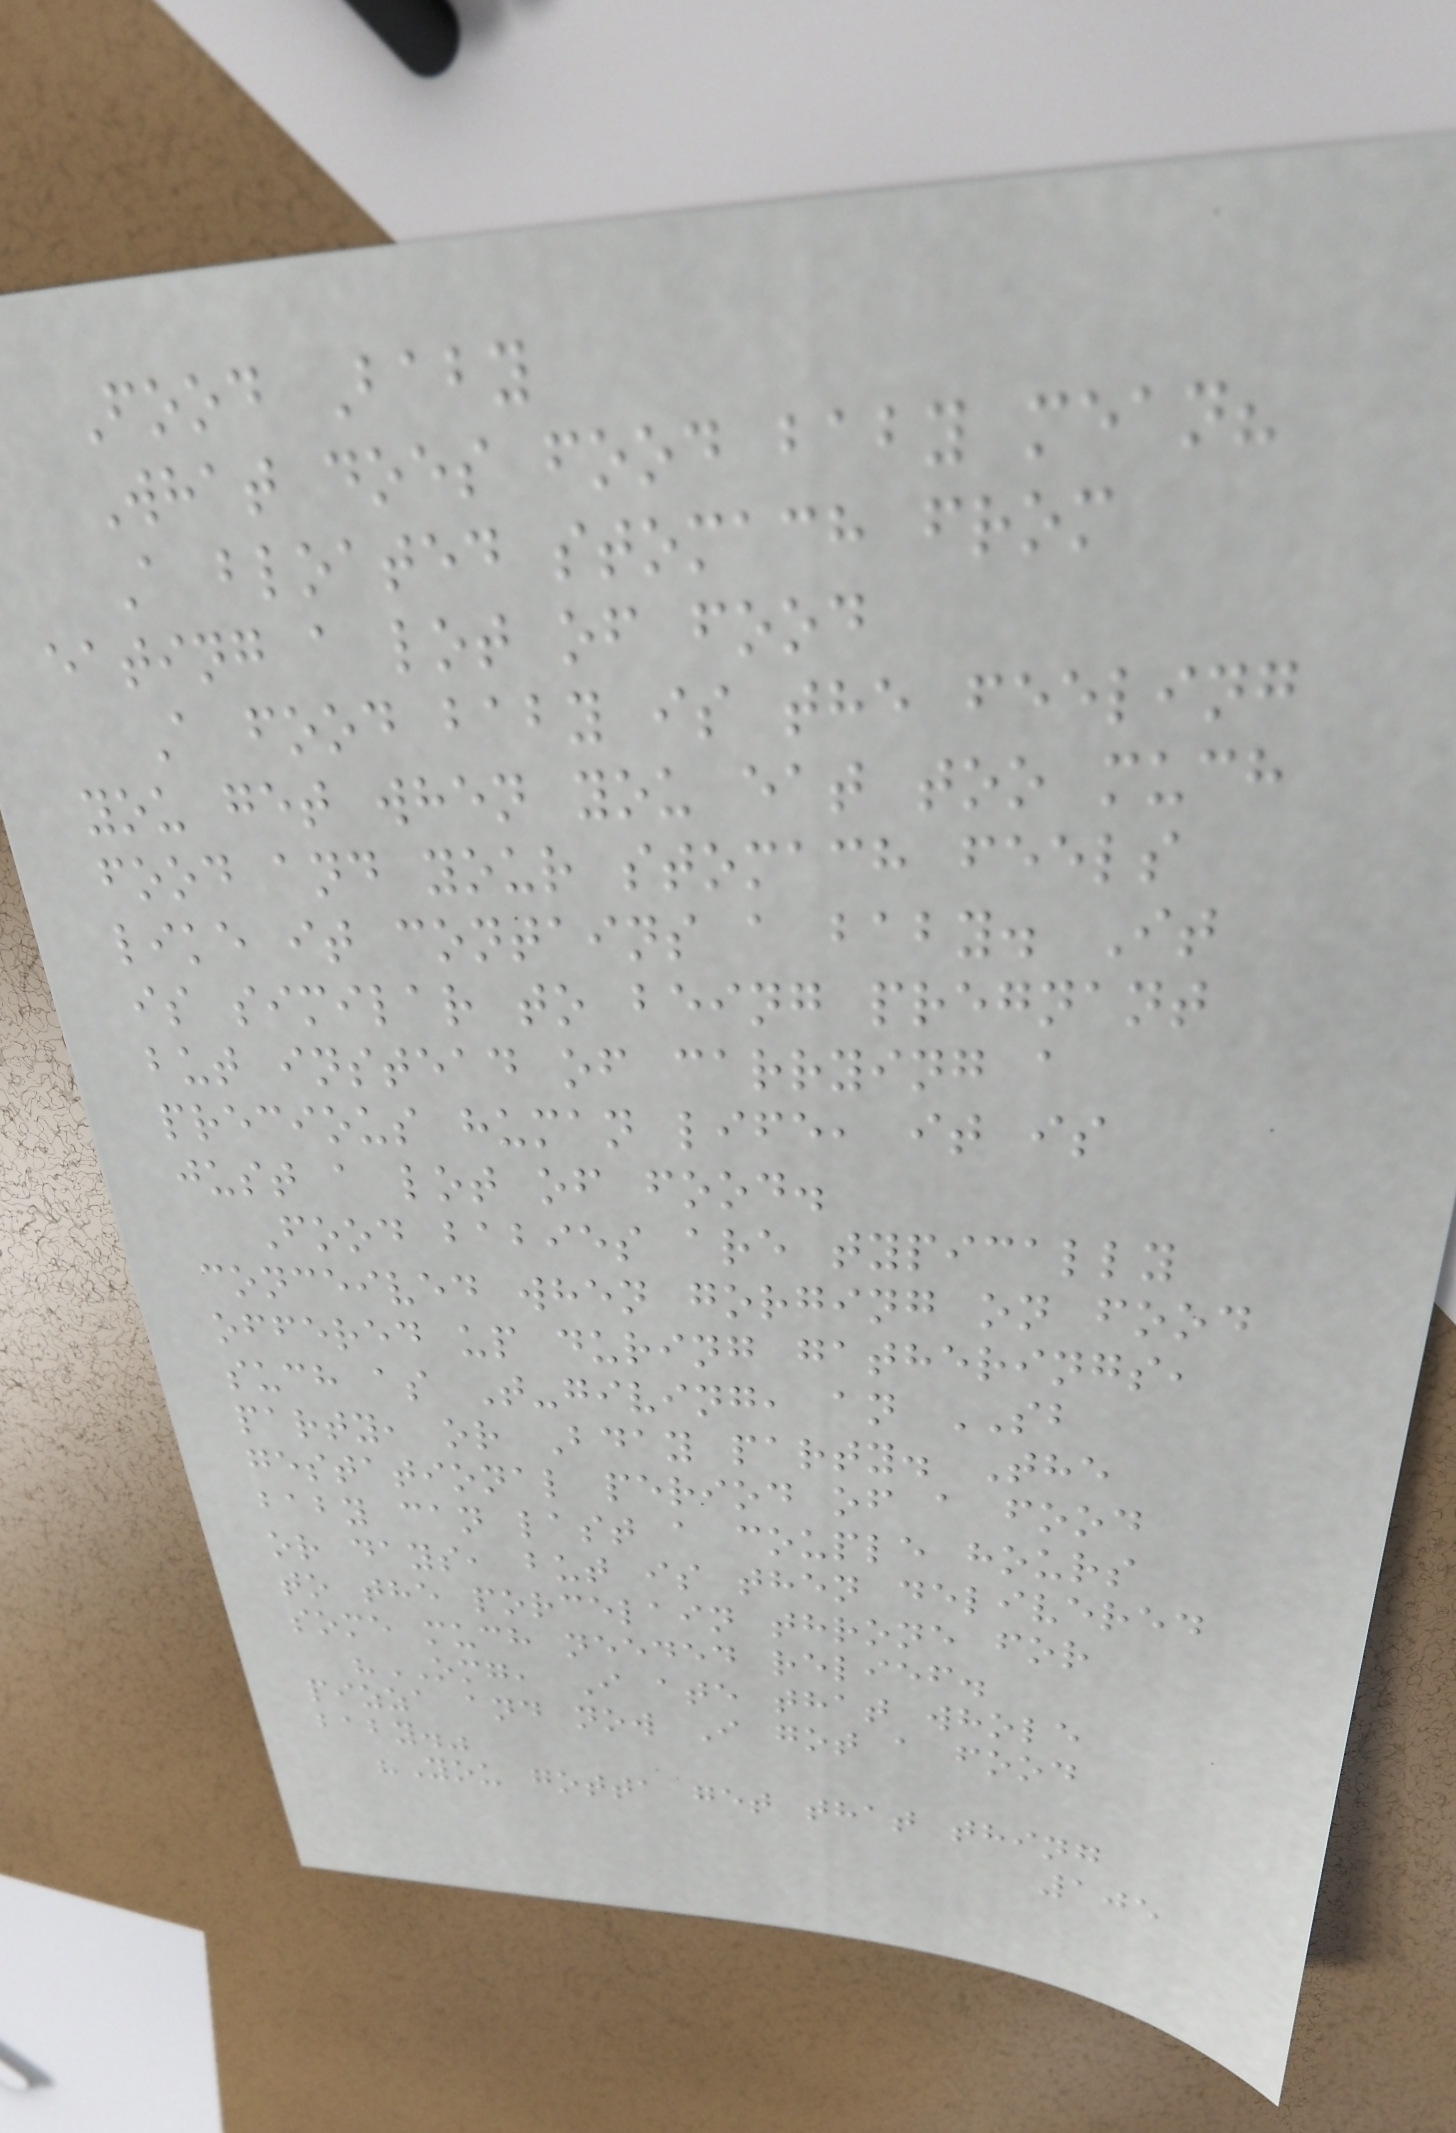Food Baby
What does food baby mean?
A bloated stomach from
eating a lot of food
A food baby is the feeling
you get when you eat too much
food and your stomach feels
like it contains a baby. It
is similar to being pregnant
but instead of carrying a
precious human life, it is
just a lot of food.
Food babies are typically
conceived when gorging on food
offered up during gatherings,
such as T-giving, an SB
party, or Bday party. The
gestational period of a food
baby can last a couple hours
or days, but is then delivered
to the porcelain throne for
some much needed relief.
"OMG, I ate that whole
pizza and now I got a food
baby."
"You gotta get that thing
105
